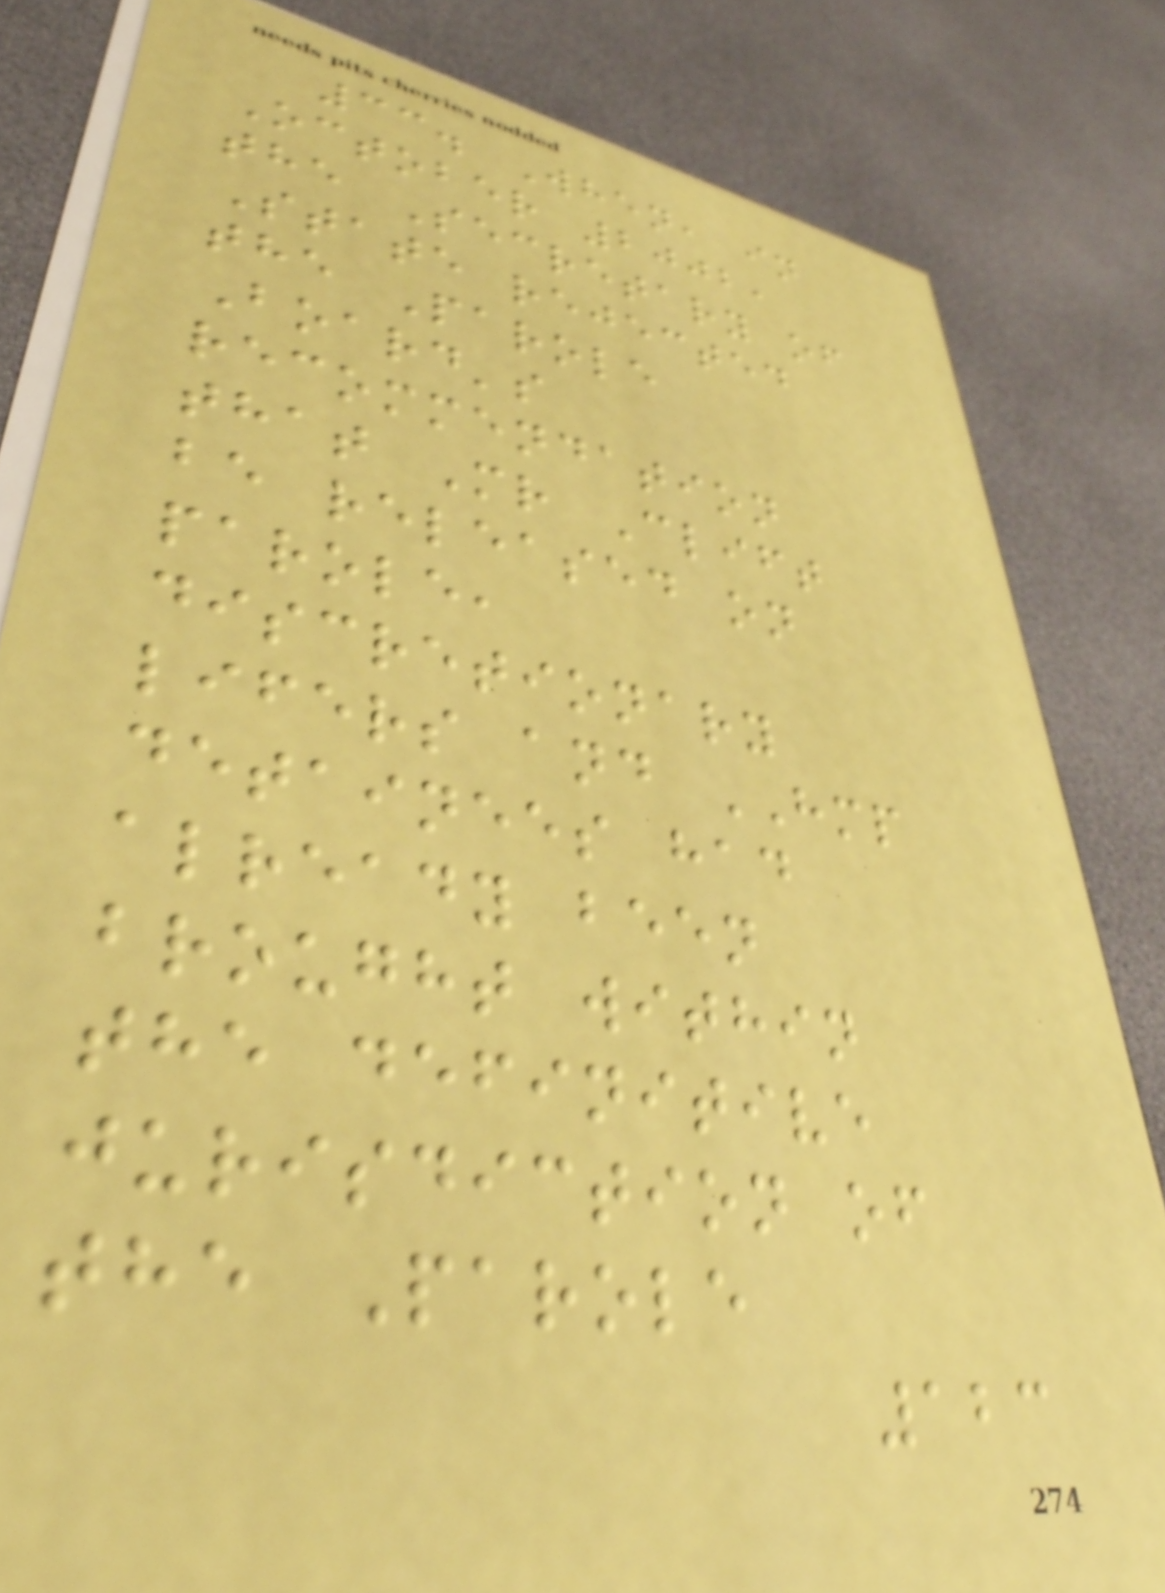33. When, in
October 2002,
the Secretary of
State rejected
the Parole
Board's
recommendation
that Mr Clift
be released on
parole,
discretionary
lifers and HMP
detainees had
already been
brought within
the definitive
jurisdiction of
the Parole
123
